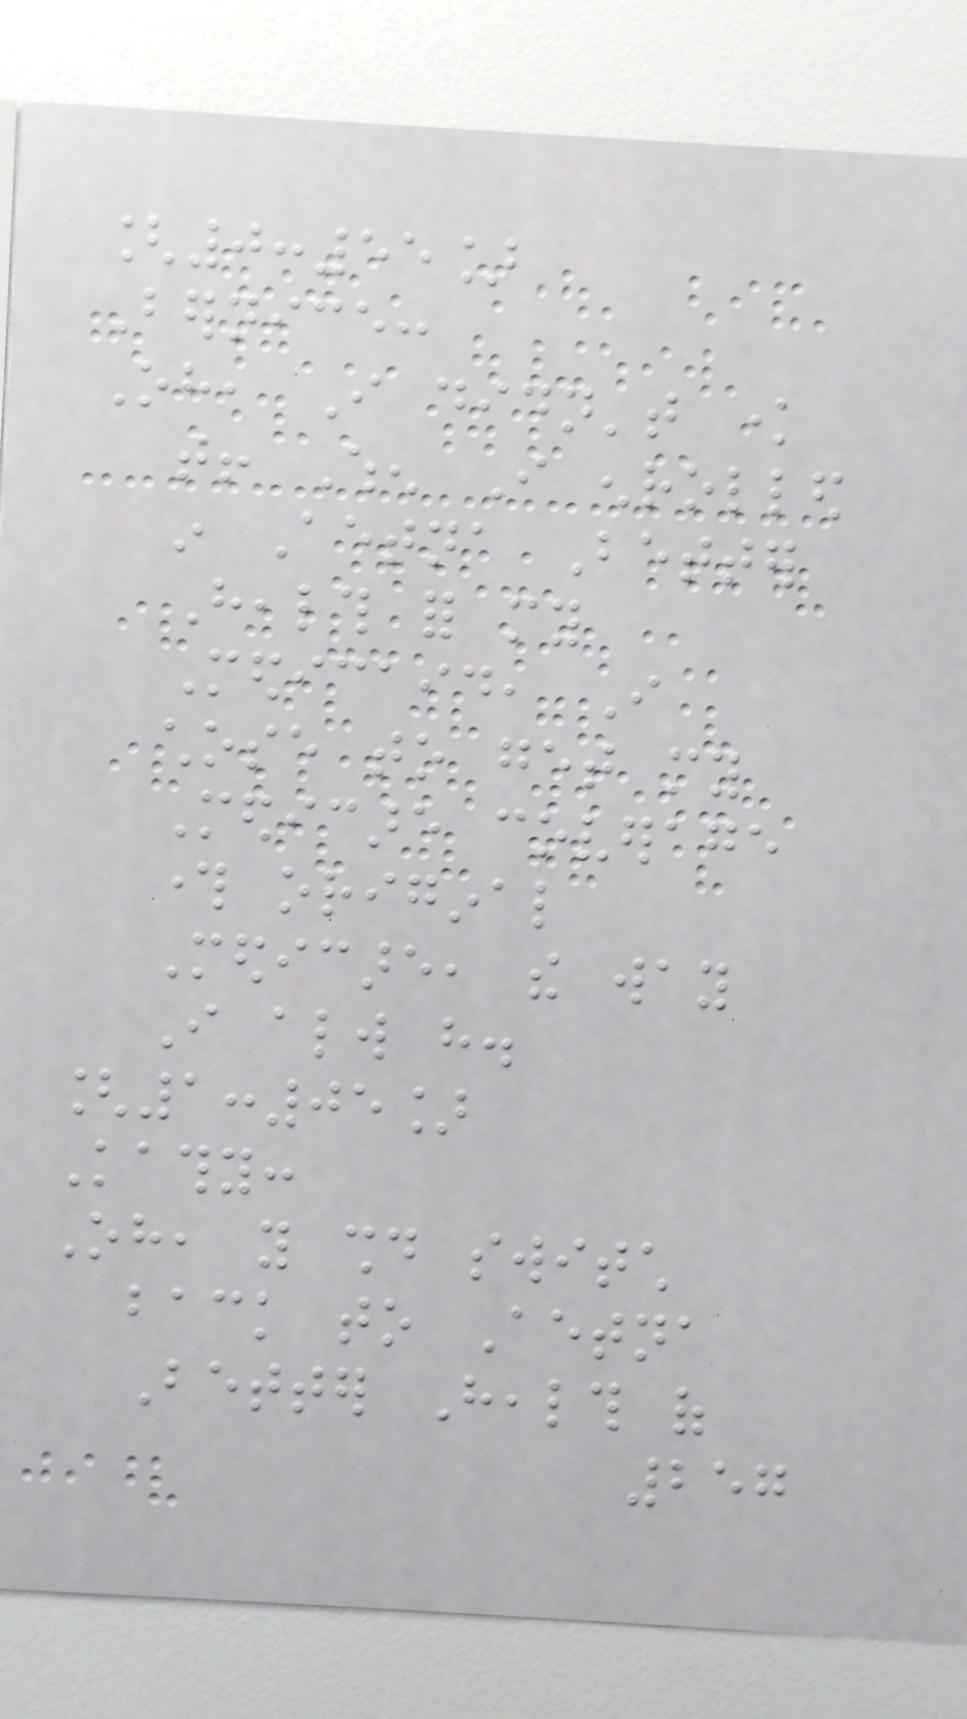[0:55]
Bernice:
Oh, I didn't know
that! When I enrolled
in Aetna Better
Health for my
Medicaid, I
chose to get my
Medicare coverage
through original
Medicare, the way
I always have.
[1:05]
Kathy:
Oh, you should switch
back to Aetna
Better Health of
257
